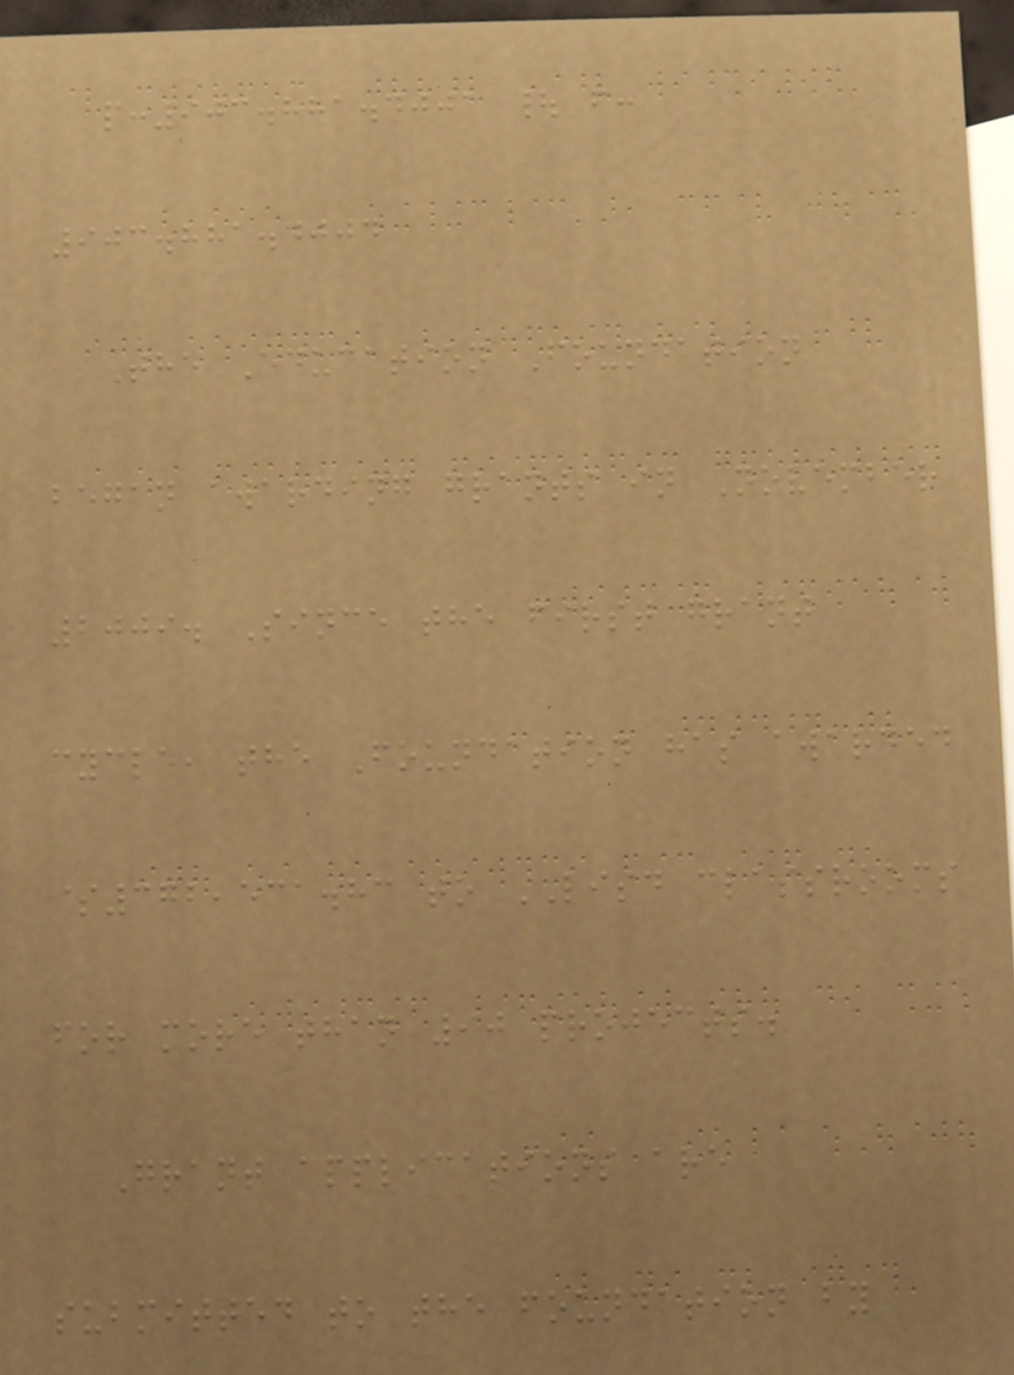p:903.881.4001 | f:
903.881.4004
The Education Foundation
began awarding grants in November
2009. Since the first grant
cycle, the Foundation has awarded
$372,531.83 to LISD classrooms
for more than 90 projects.
Grant applications are
submitted to the foundation by
